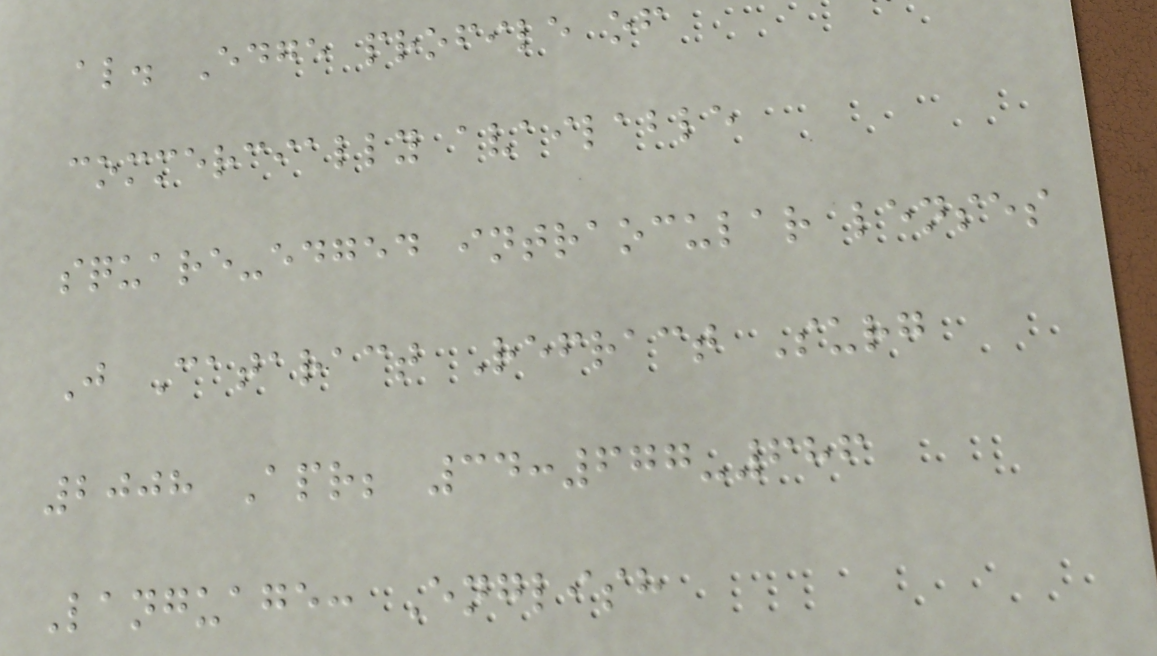al. Edge profile of
commercially available
square-edged intraocular lenses
J Cataract Refract Surg
2008 Apr; 34:677-686
Language: English
